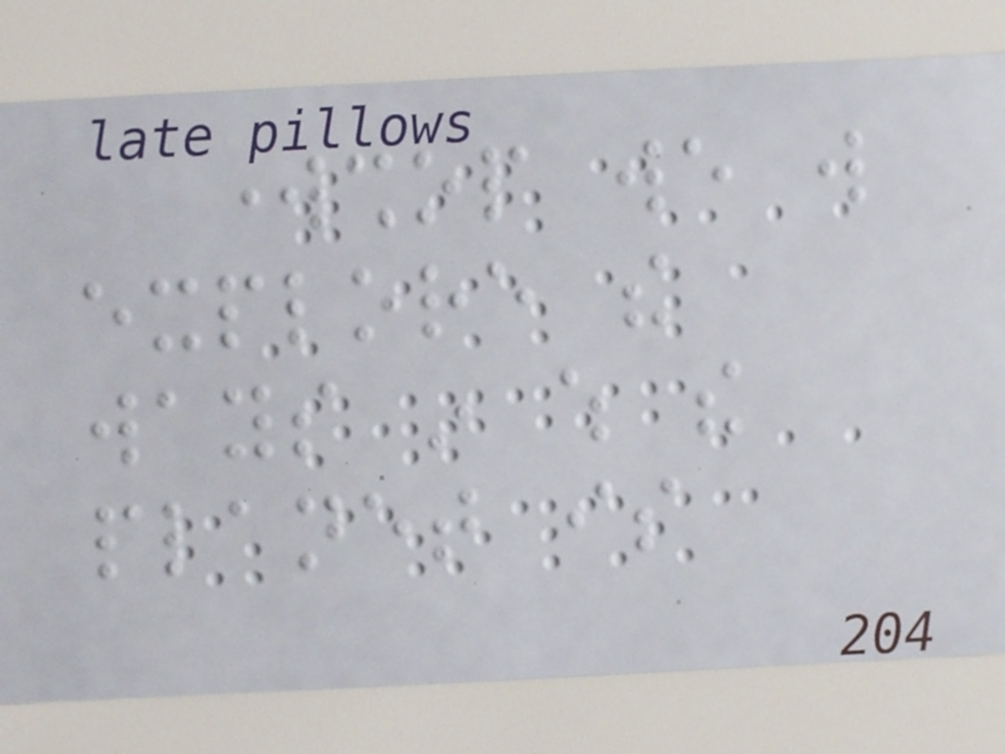workshop we will
explore the
ways in which the
planet is
